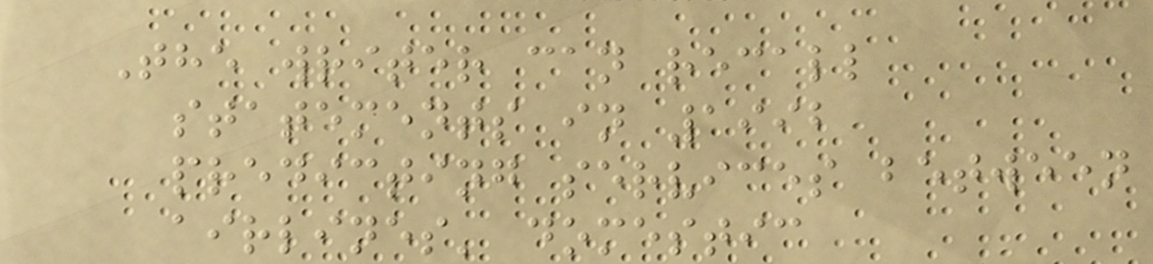The writer can recall
statements in 1992
predicting services between
airlines' domestic
